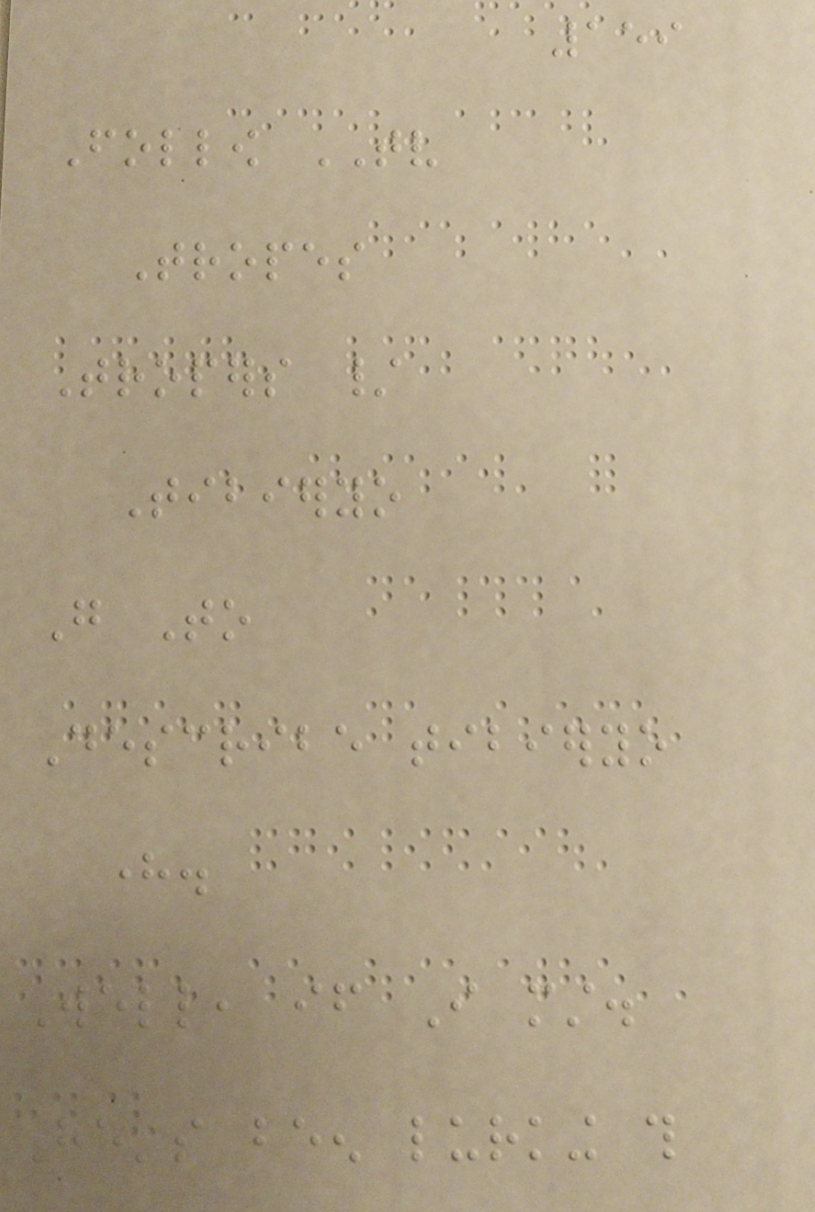159
Follow TV
Tropes
Tropers /
Tibieryo
Go To
Describe tibieryo
here.
Well, if I must.
He's been lurking this
